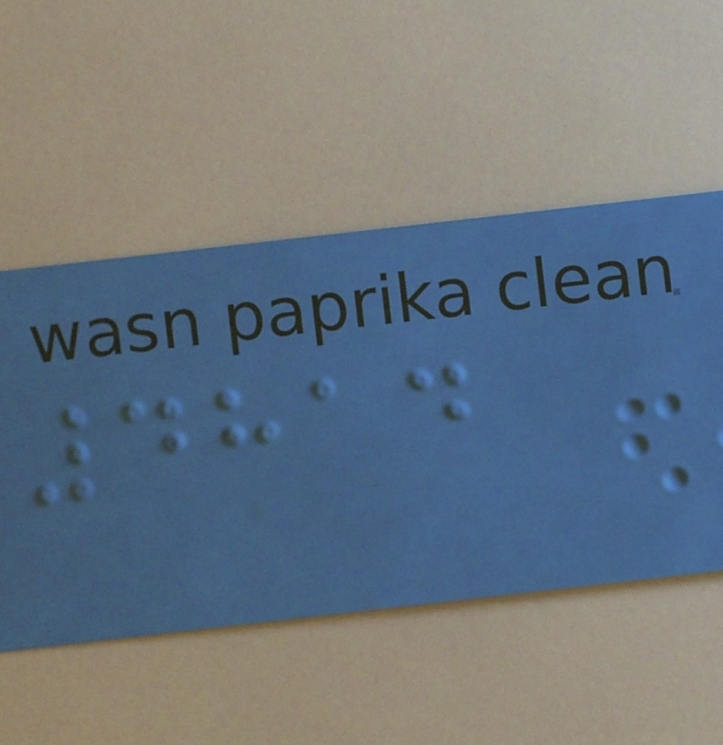4814
